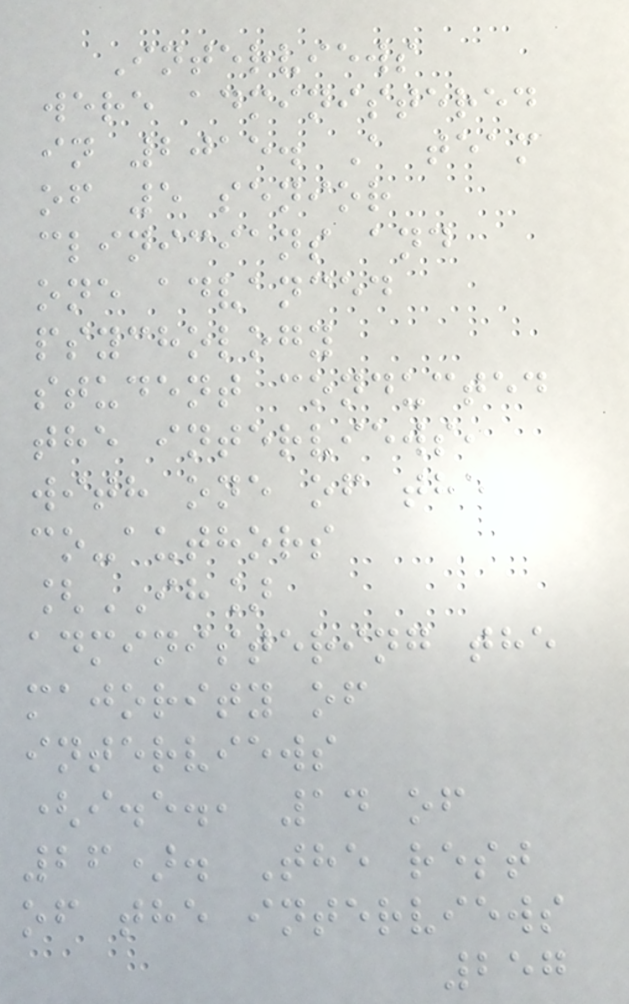Interviews
were administered
in 2015. A team
of 5 senior
clinicians and
one advanced
psychology
student conducted
the interviews,
with one of the
co-authors
[IH]
administering the
majority of
interviews
(i.e., 14 of
26). The rest
of the interviews
257
